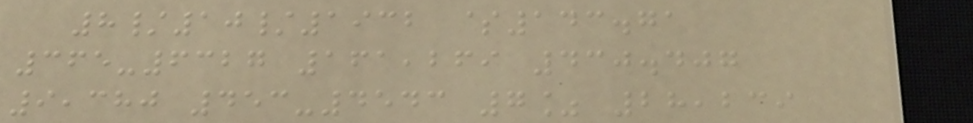8/10/1932 $143.71
365-6327 161,269 430.407
9,380 453-4543 7% 28,239
